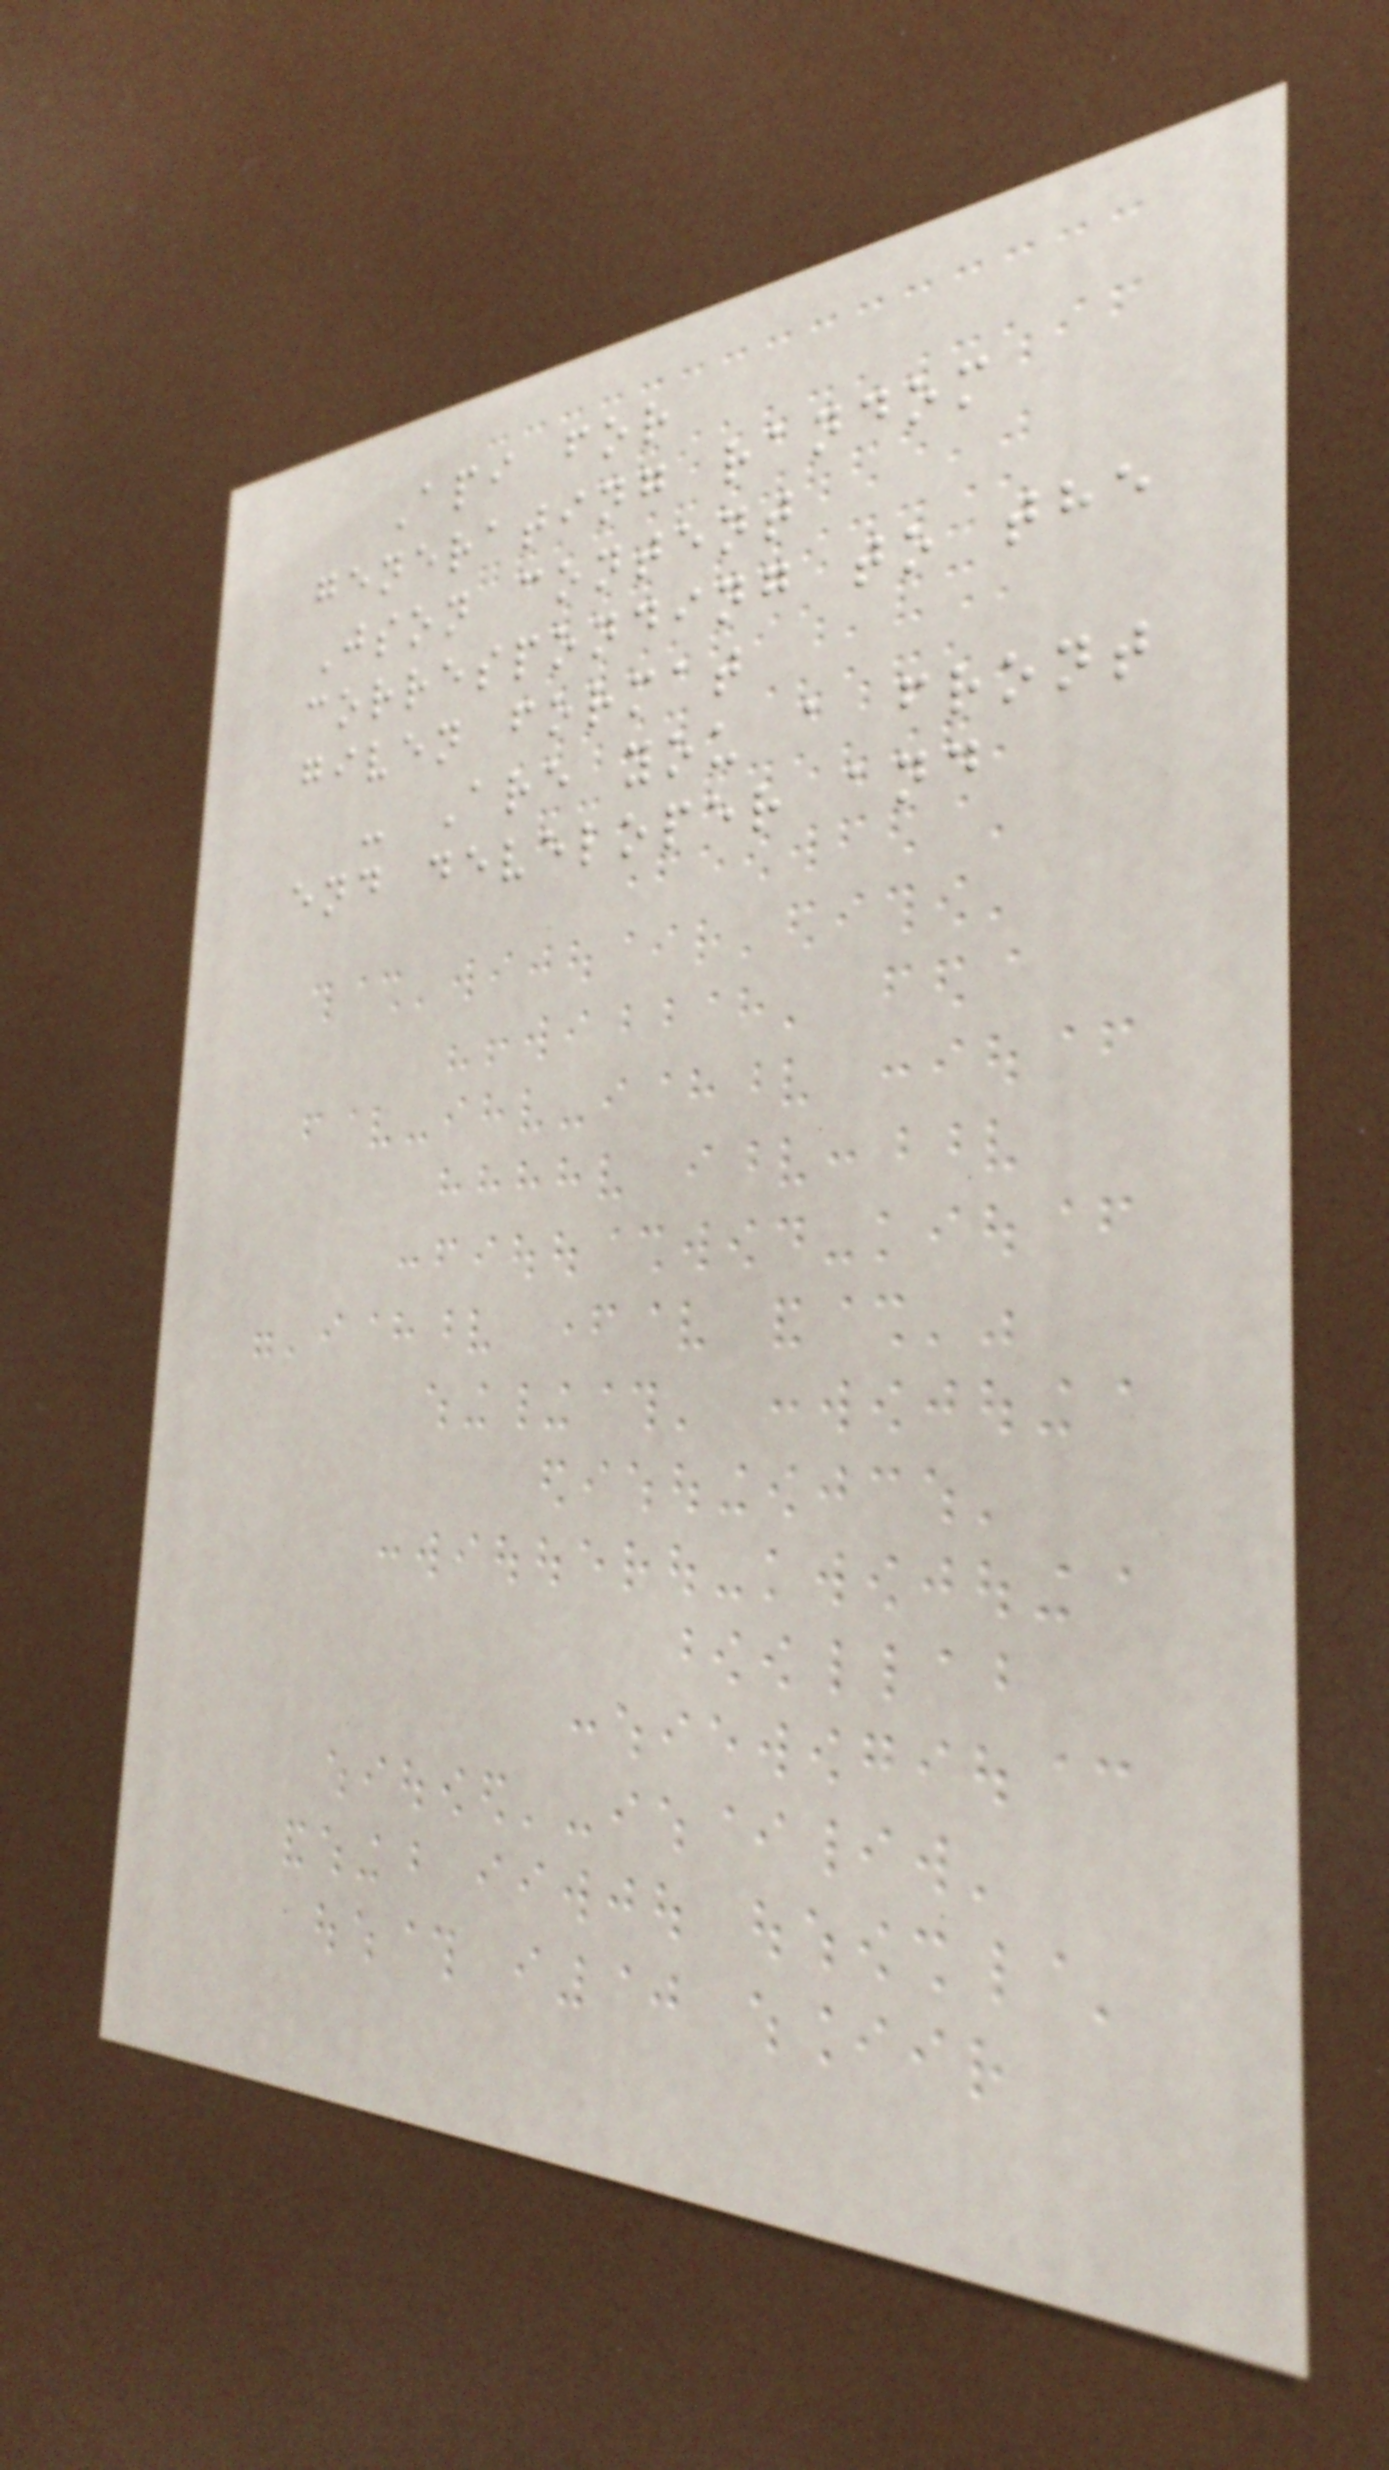Api for
generating random
Json content
corresponding to the
given format
- Are you a front
end developer and
